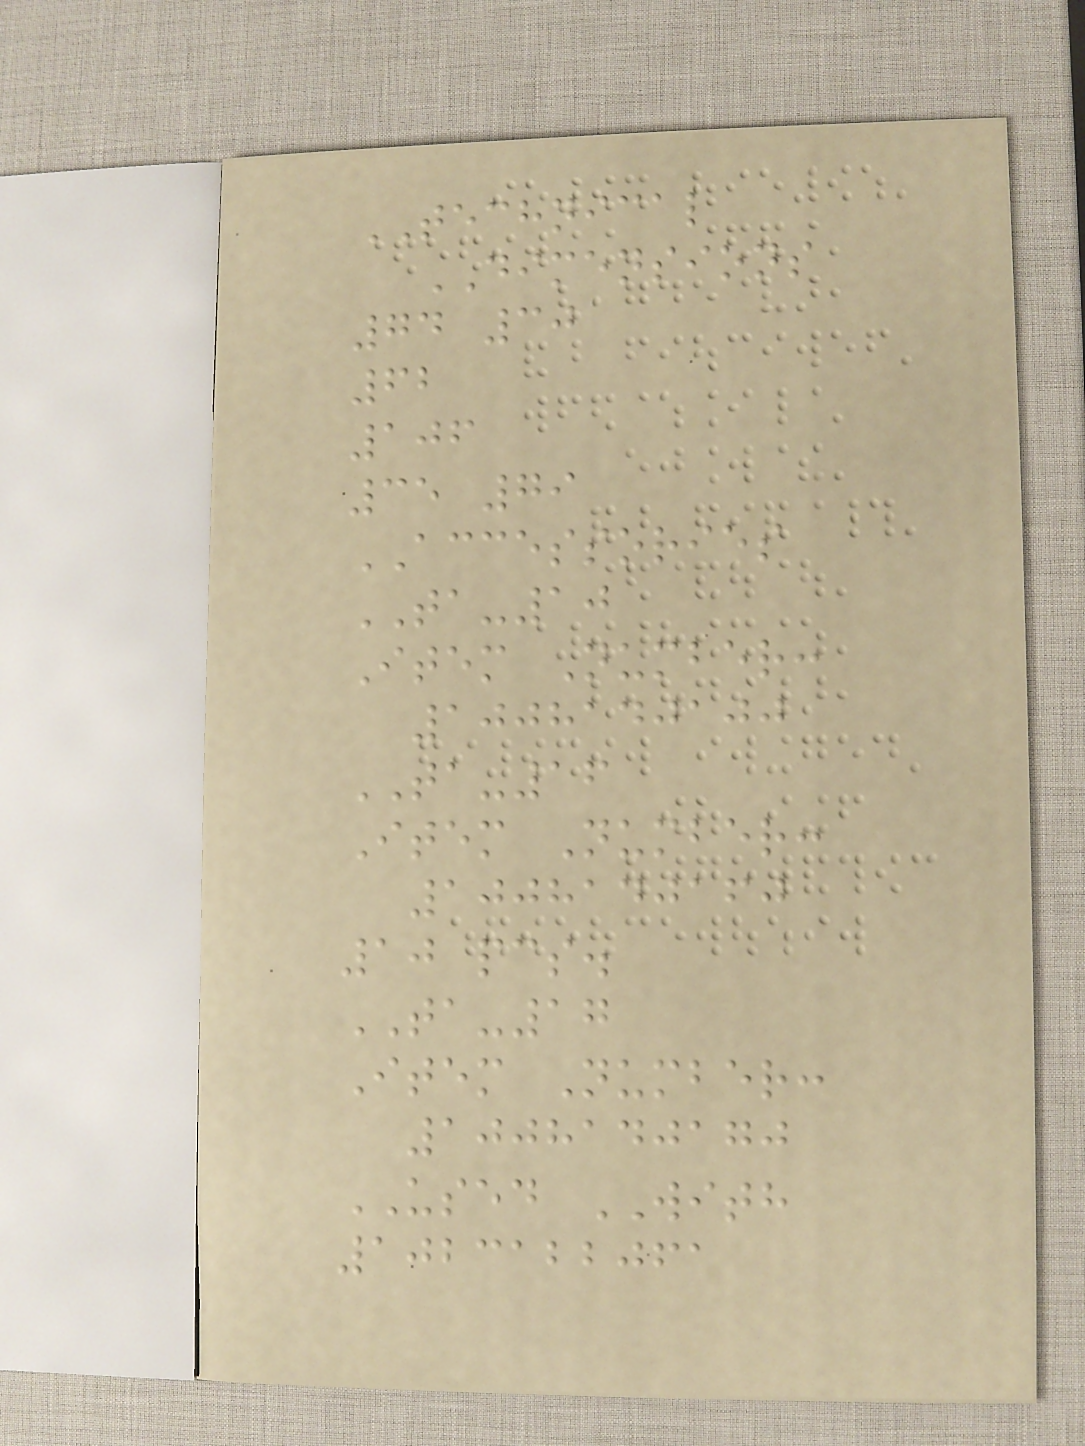TECHNICAL
DIMENSIONS
74 30
62
106
35 79
ACCESSORIES
TA-10
Item Number:
1008140100
TA-16
Item Number:
1008140160
10 pcs.
TA-17
Item Number:
1008140170
USED WITH
1023122061
